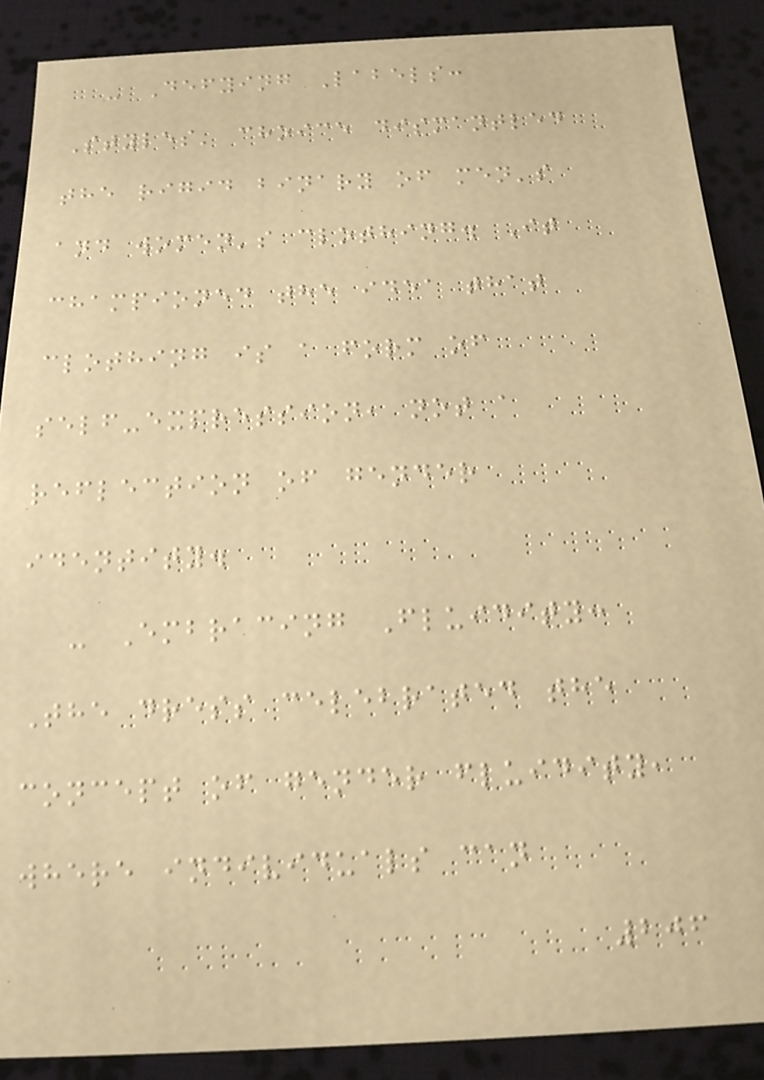- Defying Labels:
Styles' choice dismantled
the rigid binary of men's
and women's clothing. It
championed the idea that
clothing is a form of
self-expression, not a
reflection of gender
identity.
- Embracing Fluidity:
The dress celebrated the
concept of gender fluidity,
where individuals can
206
